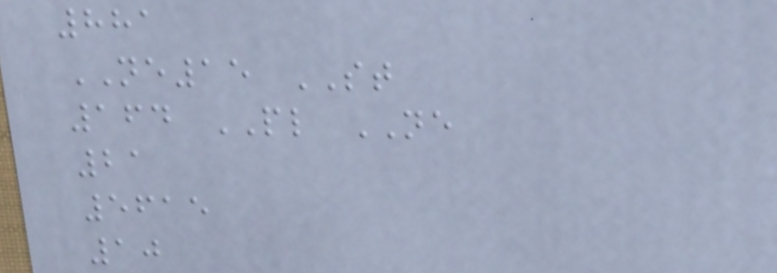881
NE15 ST
164 PL NE
21
5615
10
